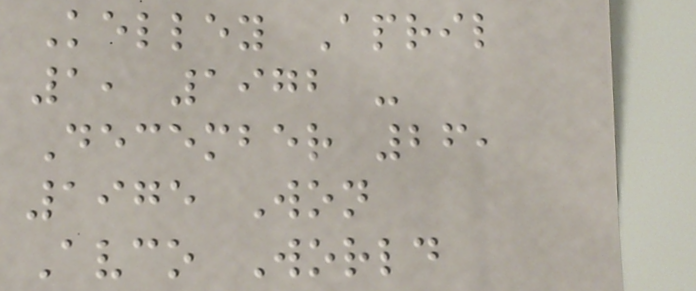Kelley April
1, 1972 -
December 26,
1975 Won
Avco World
